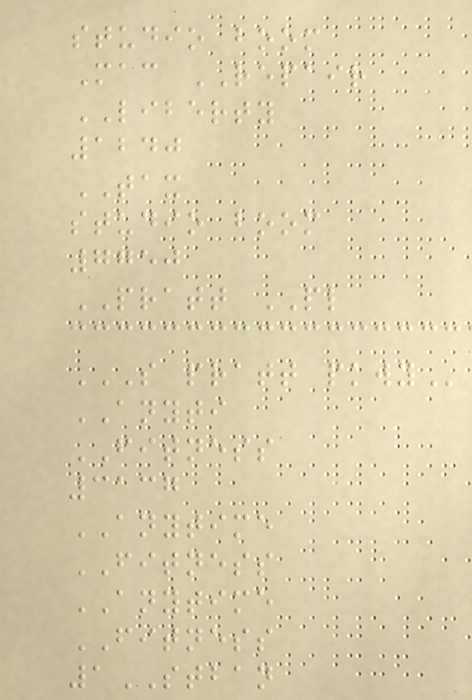studio boom
Mac REPAIR
LIBERTY
1240
TAX
studio boom
7750
PRATT PL
S PRATT PKWY
ANYTI
FITNESS
3137
ANYTIME
FITNESS
ANYTIME
FITNESS
1STBAN
